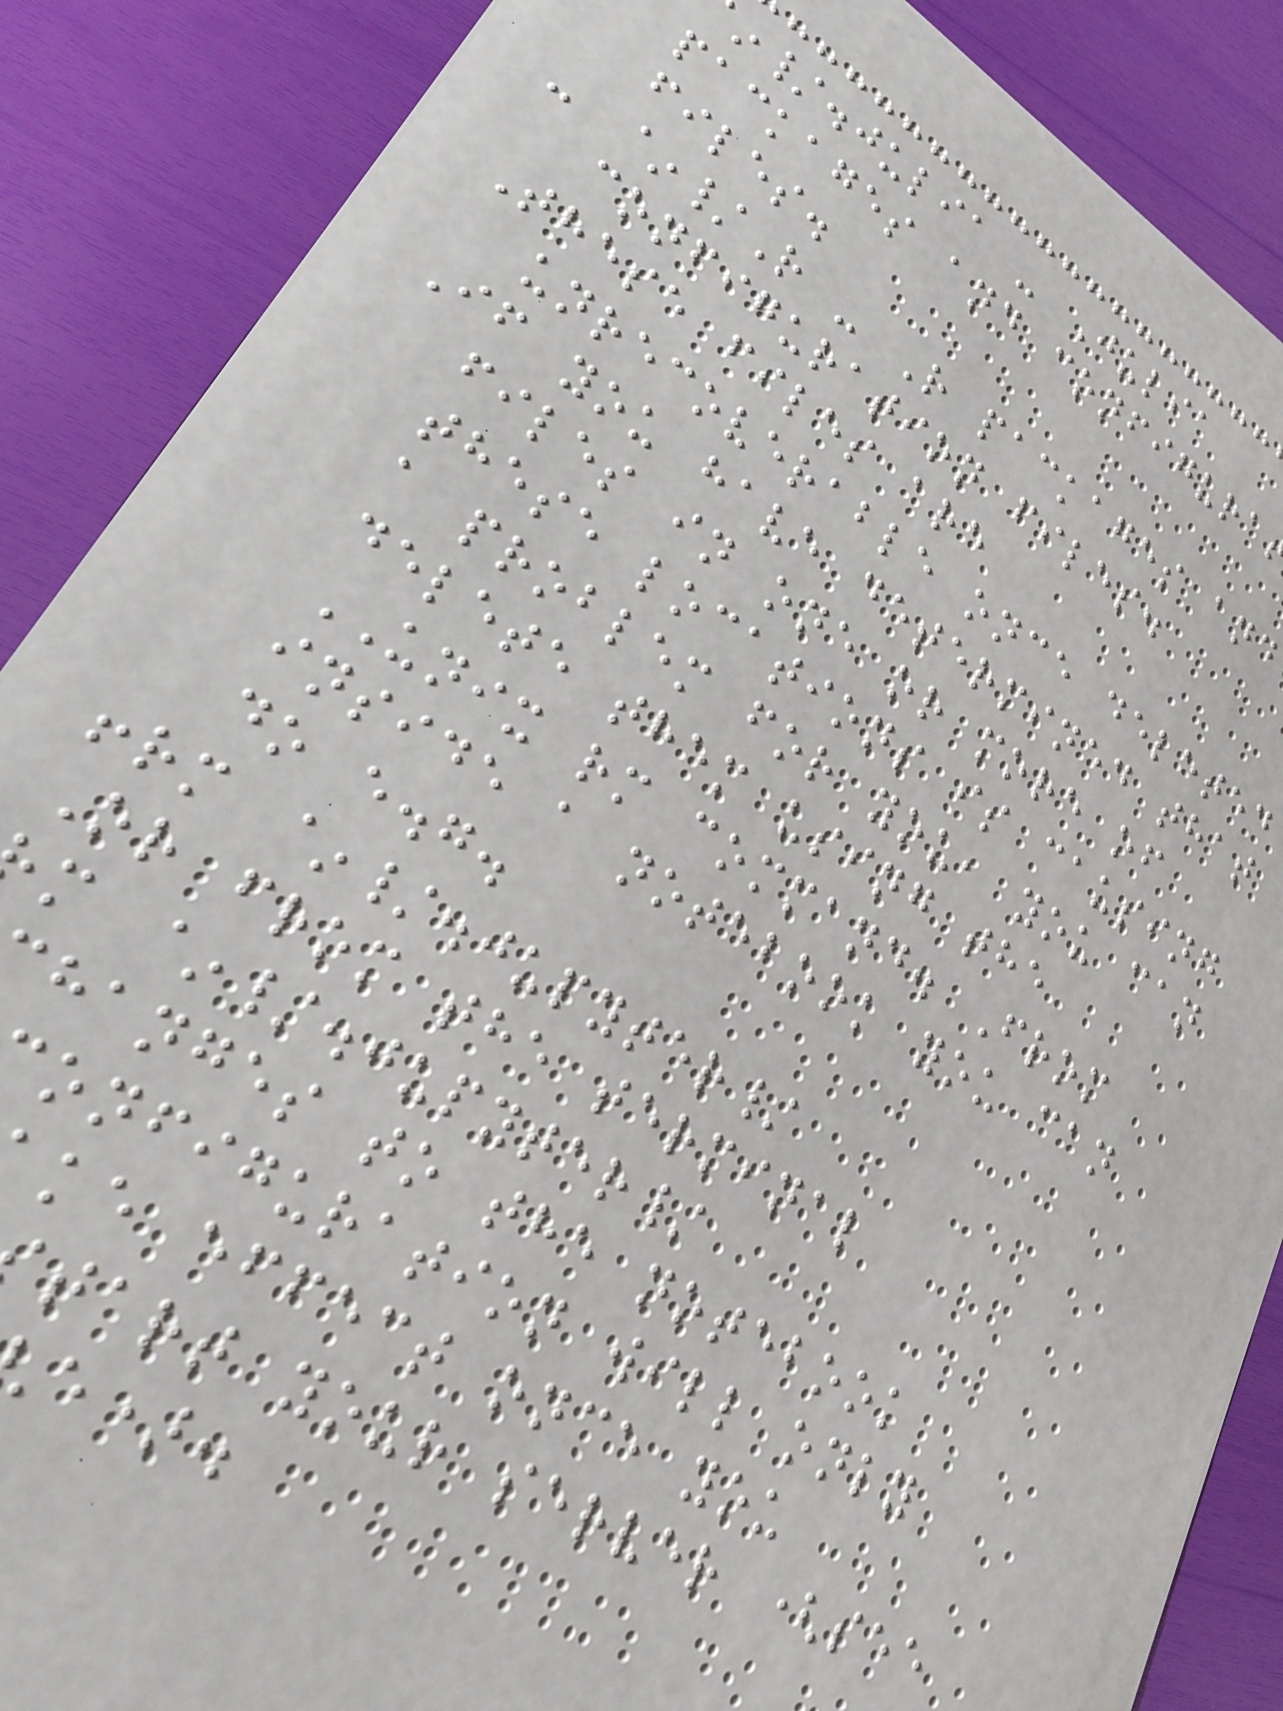/.julia - Julia
packages and configura
files.
- ~/R - R packages and
configuration files.
These files are
unrecoverable once deleted
If you have determined that
files in one or more of
these locations is causing
a problem for you, you can
delete them using the
UNIX rm command. From
inside a notebook you can
do e.g.
!rm ~/.jupyter/
Or from the terminal
m ~/.jupyter/
hanges to the notebook
onfiguration will only
ke effect once you
tart your server (see
e).
